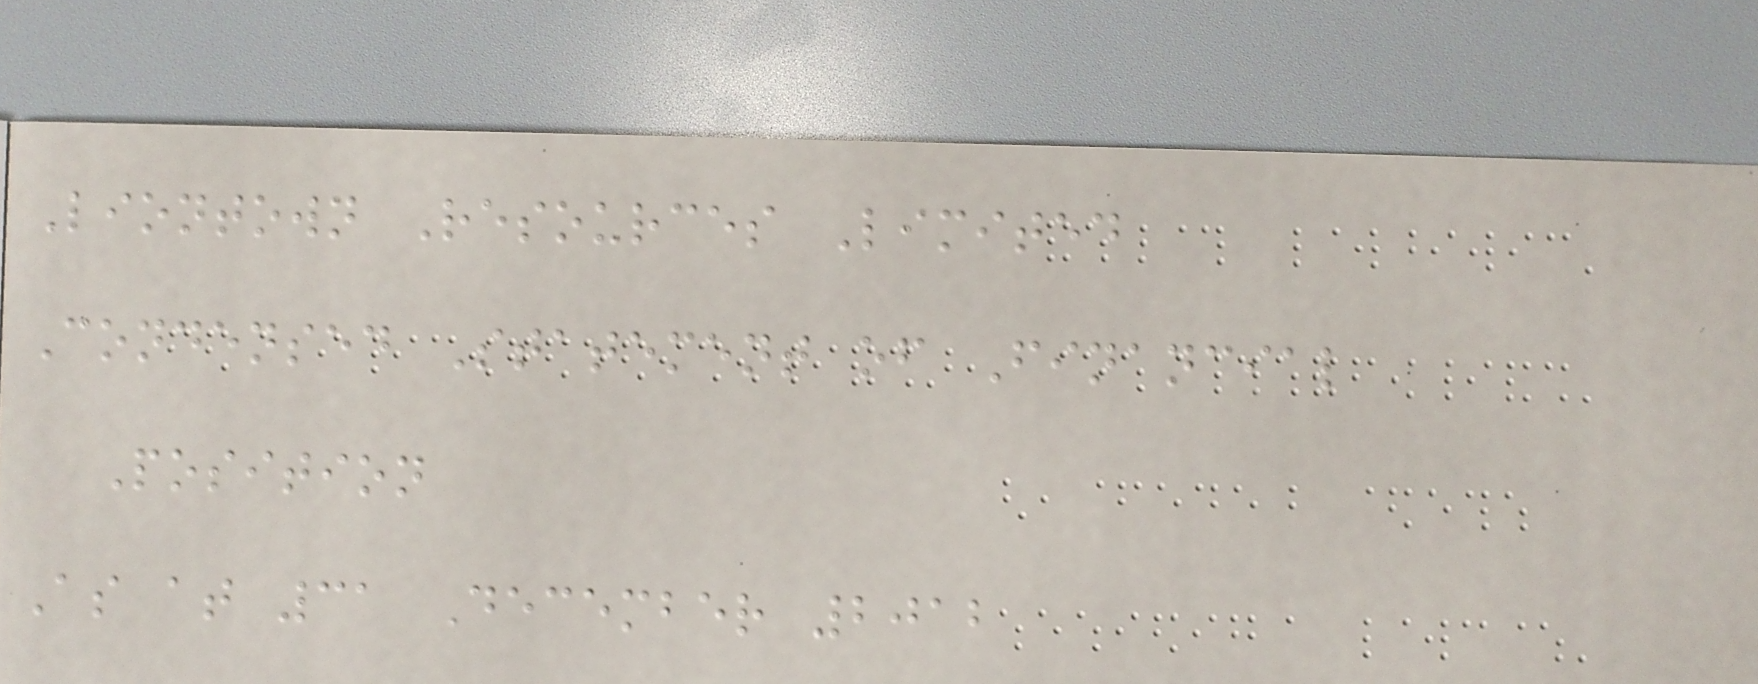Liontown Resources Limited
Condensed Statement of Financial
Position
As at 31 December 2012
